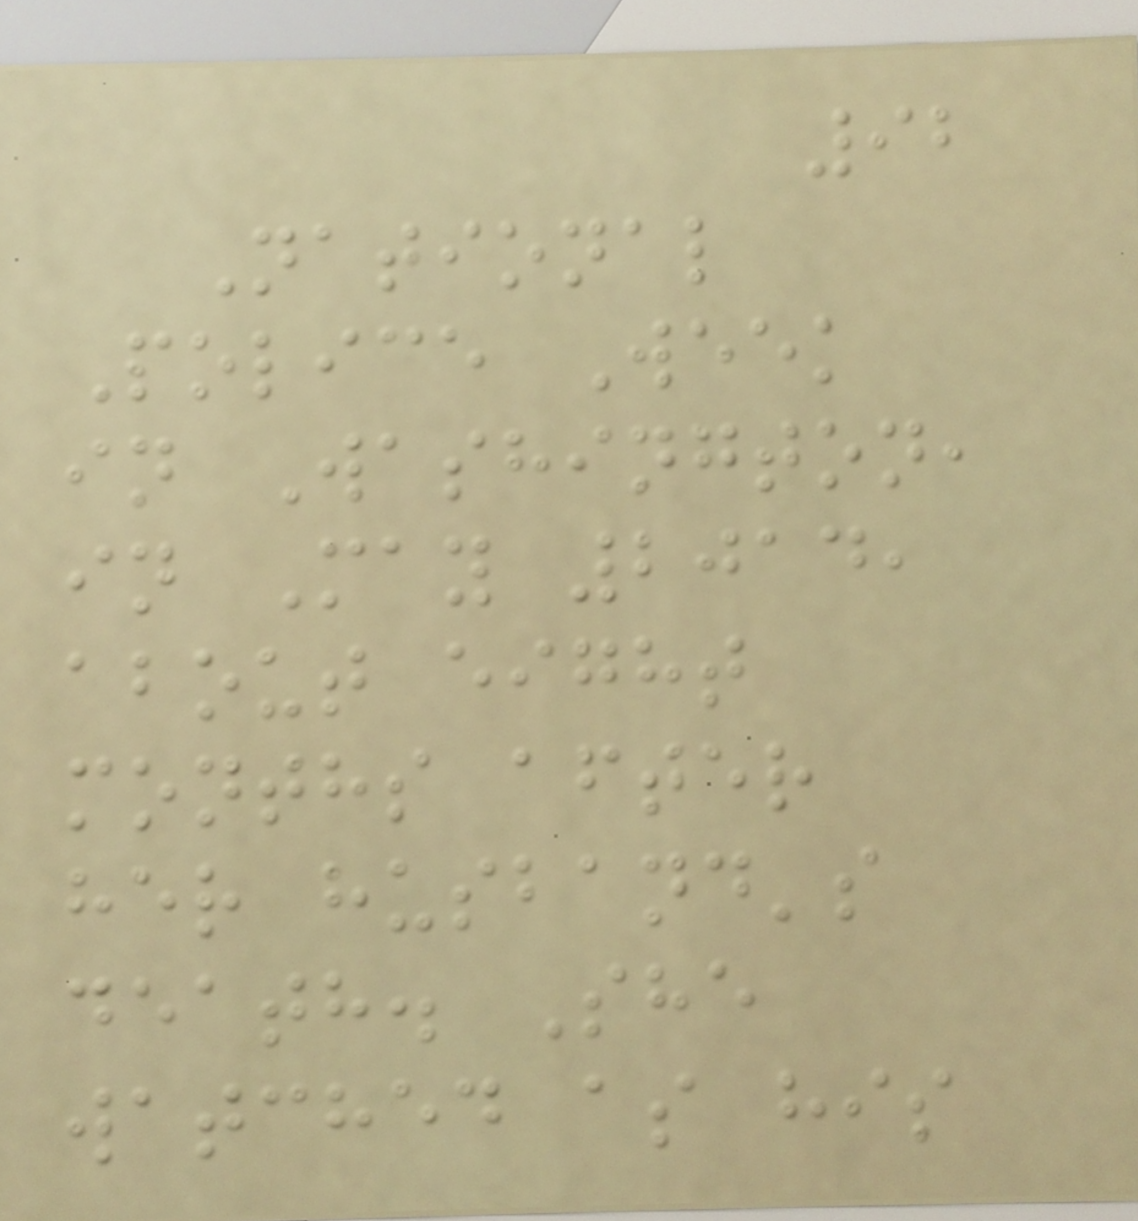92
National
Police Week
in Washington,
in May 2014,
about eight
months after
her husband's
death. She
watched as his
